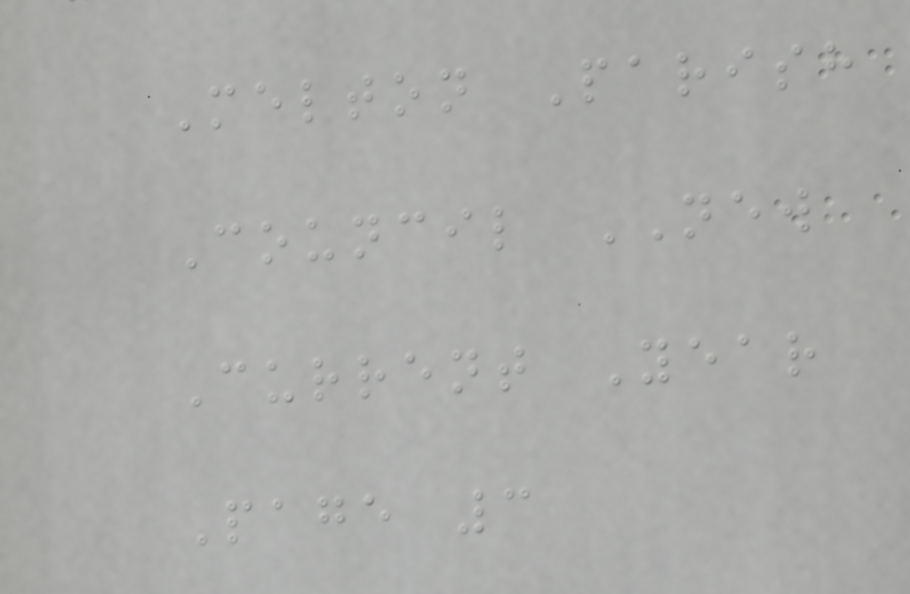Melton Parish
Council NEW
Current Year
Page 3
